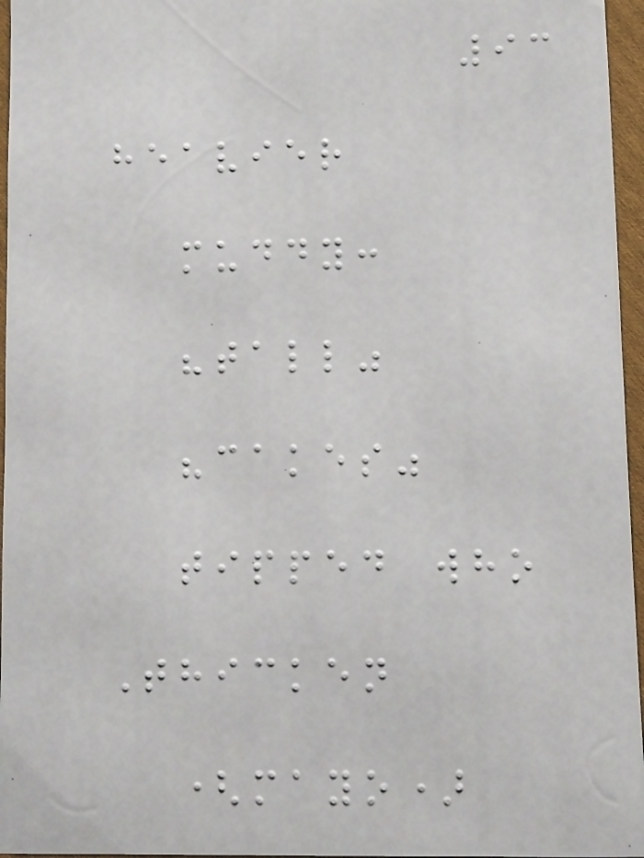93
heavier
muddy:
"tall"
"cakes"
tipped who
Thicken
(mayo)
